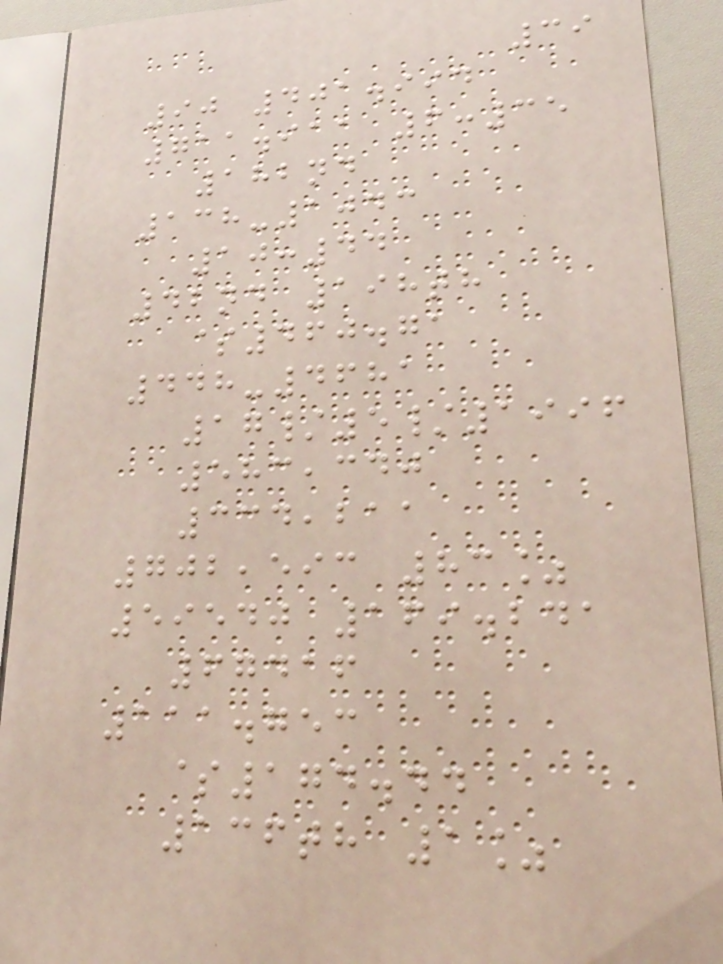39
90 401.994
711.911 6:35
182nd
138-1043
10:44
42nd 198th
$460.71
448-4681
17/5/1996
583,340
334,211
702,593 83%
59540 169.241
67416
111.753
$174.44
136th 1%
